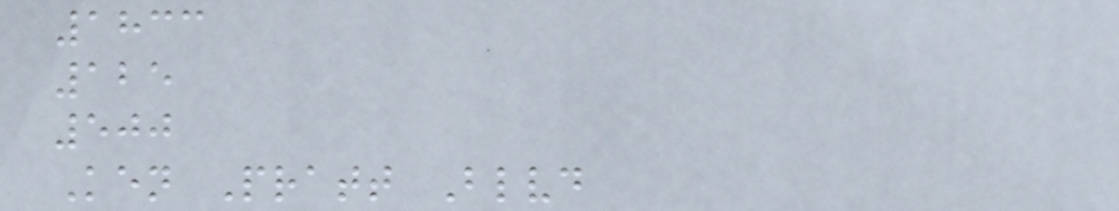1833
125
500
Ken Pratt Blvd
